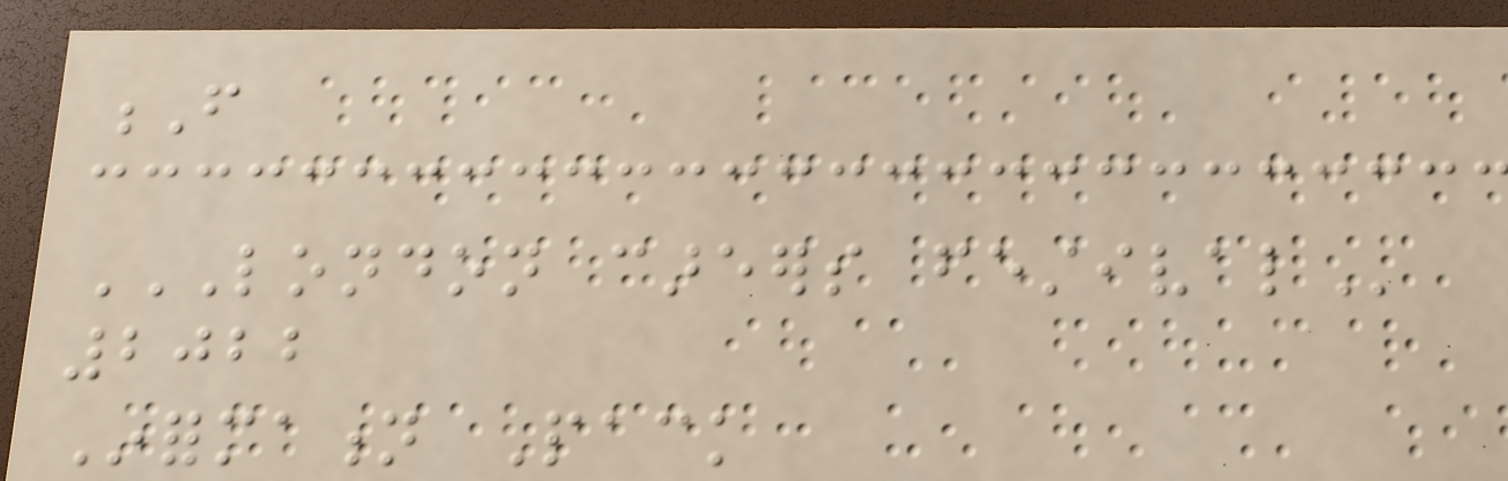F
LONDON CAREERS FESTIVAL
2022
Information Pack
